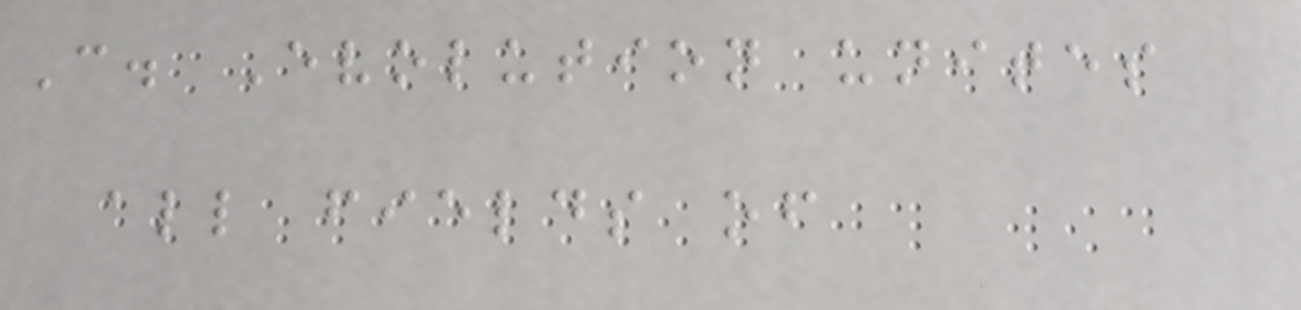C. Evolution unites
all fields of
